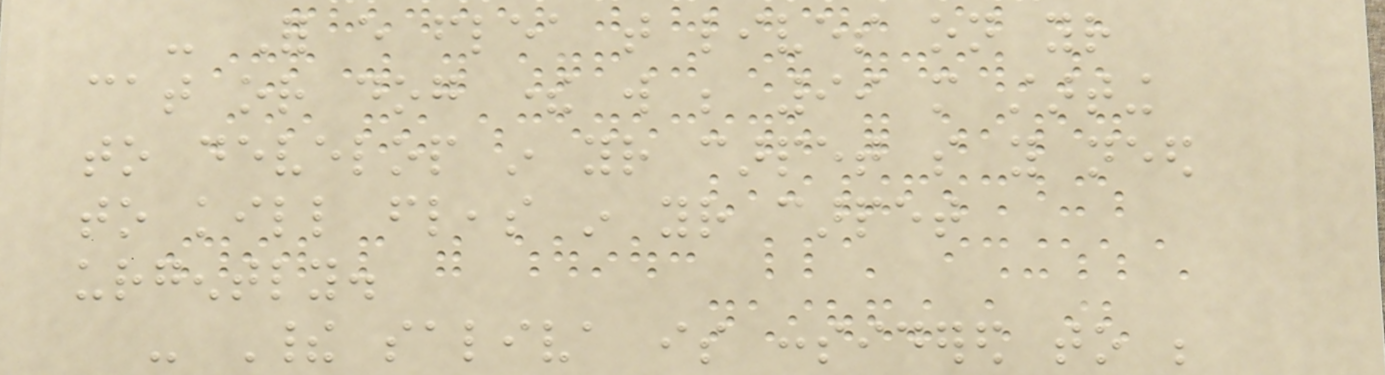- For every flea that lives on your
cat or dog there will be 99 more starting
to develop in your carpet so you need
to kill fleas in your carpet
urgently.
- Their saliva is considered to be
